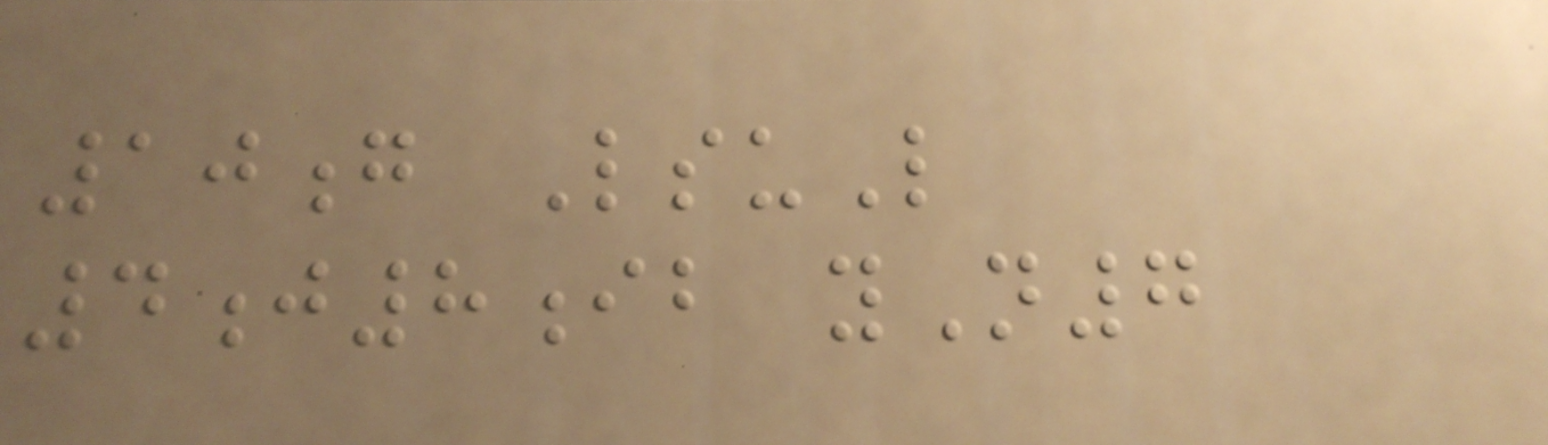10g LsuL
4j8ib yN7
